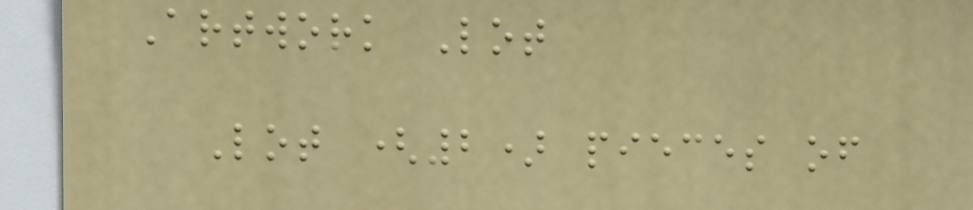Artwork Lot
Lot (2) pieces of
